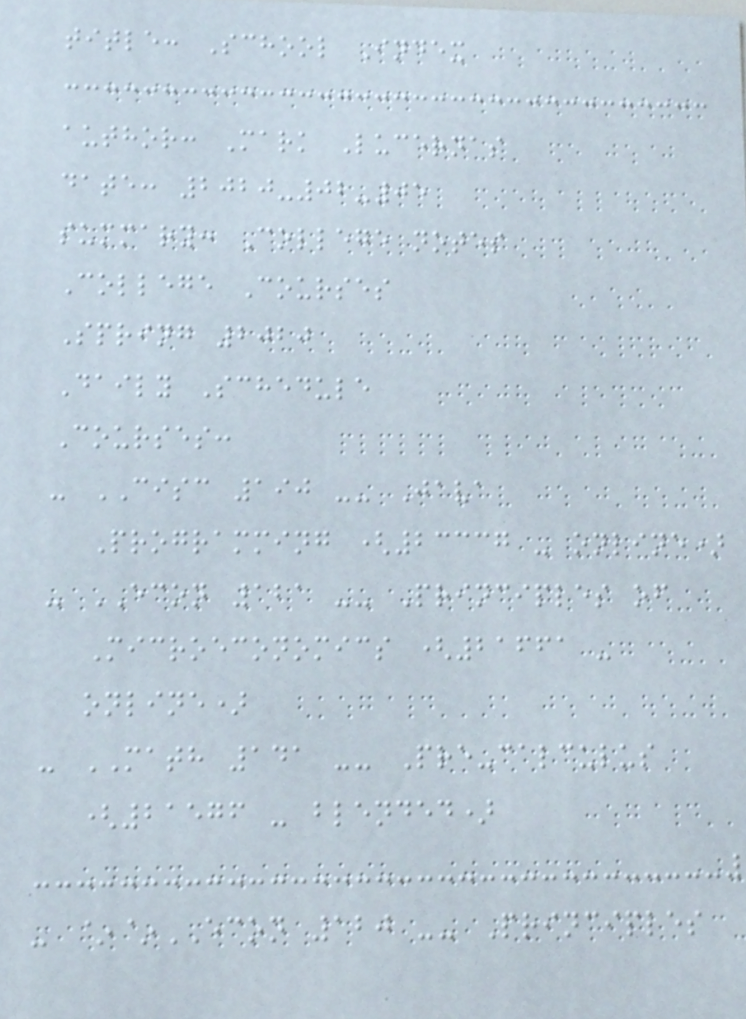title: School Index
author: Mark Lucernas
date: 2020-02-05
summary: College notes
College Courses
Spring 2020
Daily Schedule
Courses:
- CISC 190 -- Java
Programming (23337 - online)
- ECON 121 -- Principles of
Microeconomics (21661 -
online)
- MATH 141 -- Pre-calculus
(21576 - blended)
- ~~ECON 120 -- Principles
